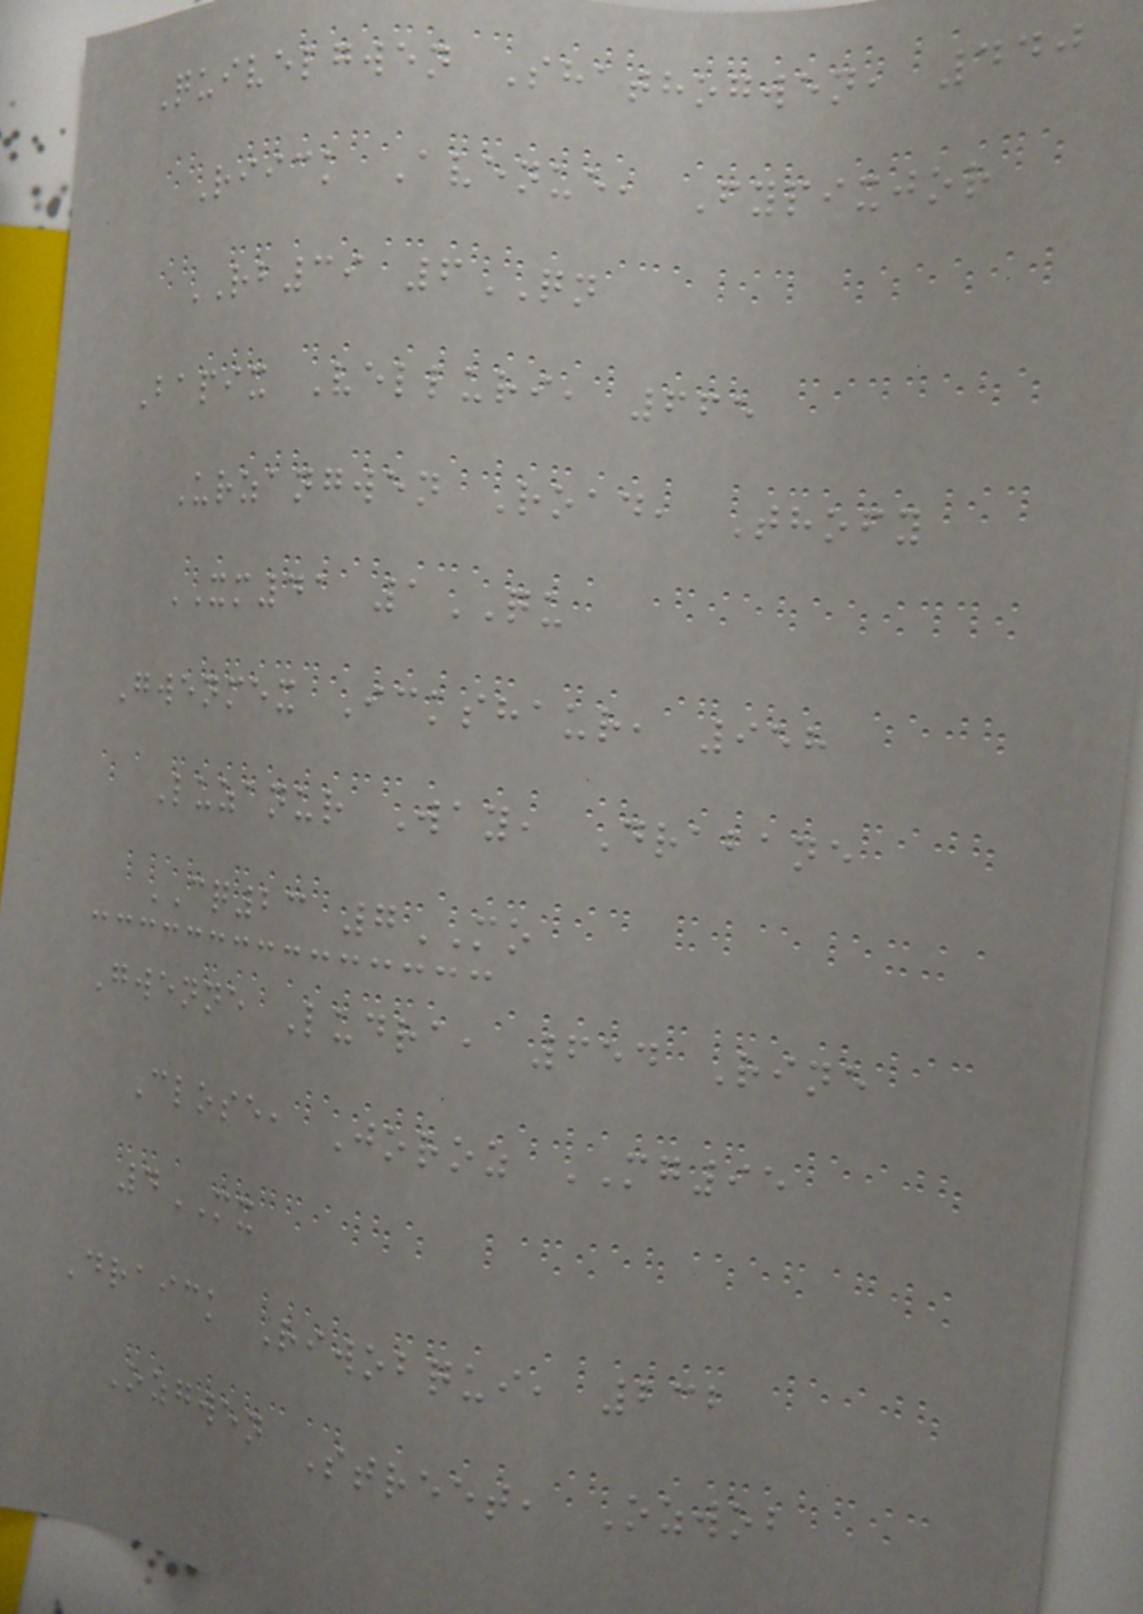Quivelgwen Shathogwen, 440
Riick Avenue, Fypixjor
RB39 6QN
Bapix Velluri, 665
Urzangwen Road, Thofy
XM41 1QU
Gwenmex Ickshaur, 958
Luzanur Way, Drabane
CQ23 7MO
Gwenne Ludra, 654 Rine
Close, Joroz MG95
4MX
Draick Riwobqui, 232
Ozgwen Street, Ozwob
